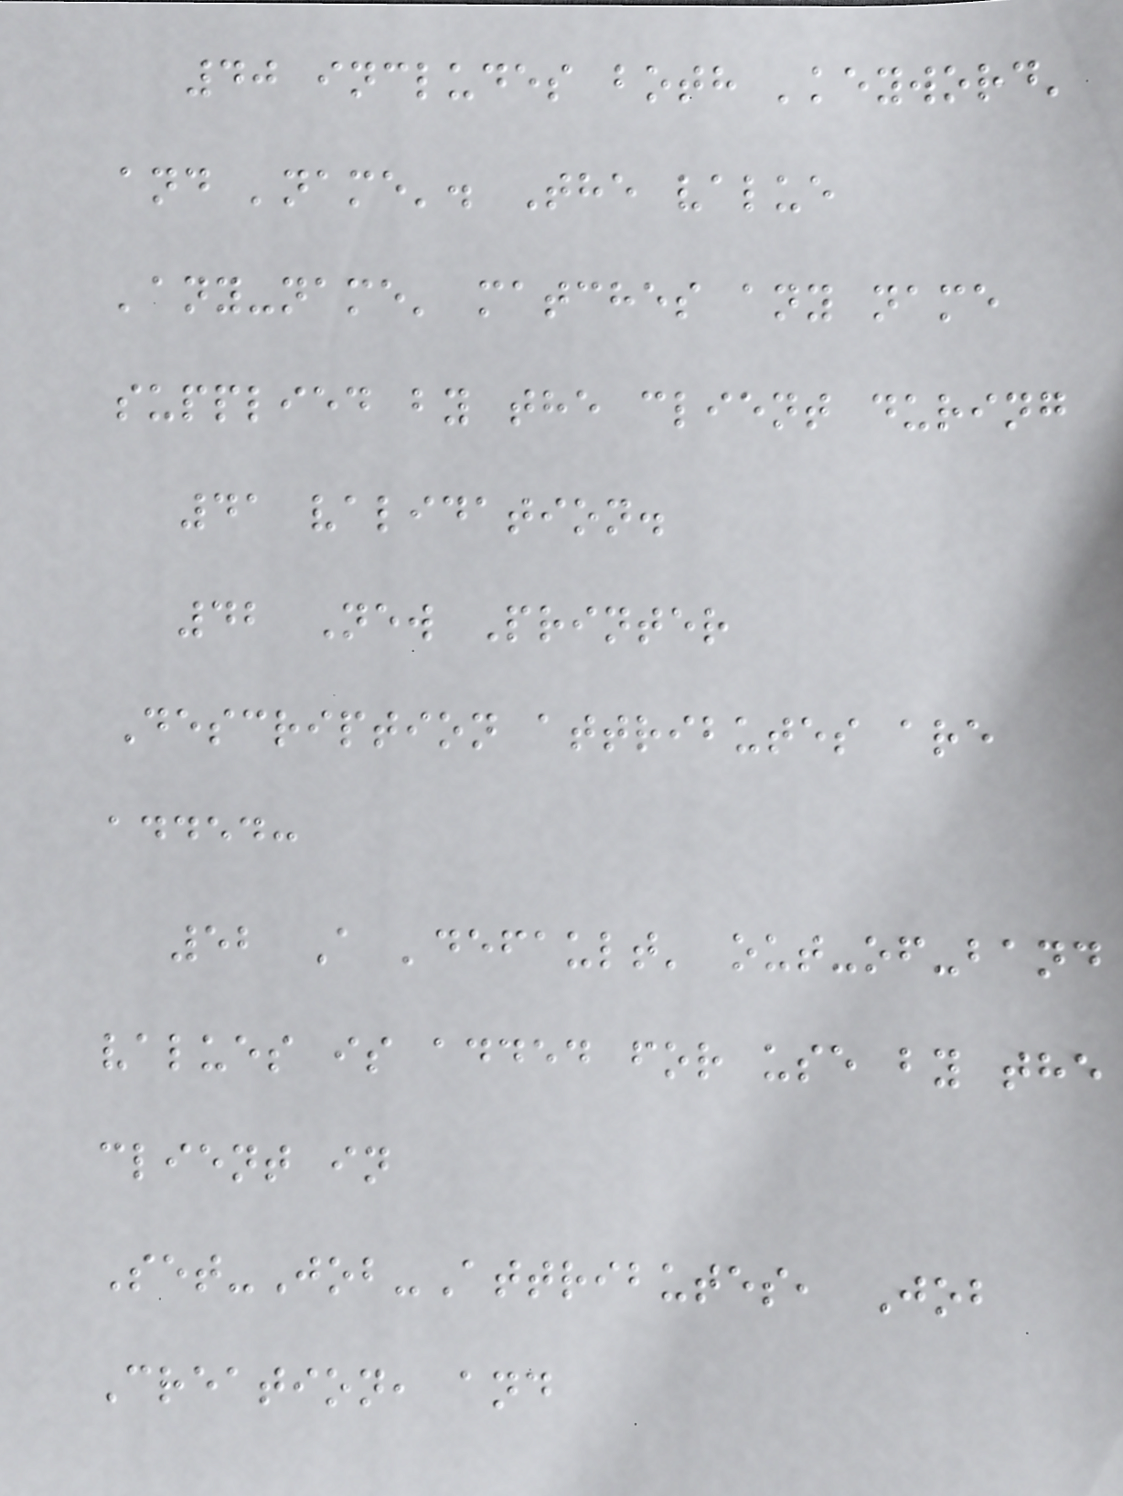40 includes both 'keyword'
and 'name'. The value
'any-name' matches any name
supplied by the client during
41 validation.
42 New Printer
Description attributes are
added:
52 A 'default' out-of-band
values is added for use by the
client in
Set-Job-Attributes, Job
Creation, and
